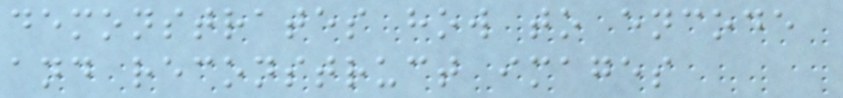demonstrates how to encode
and reconstruct images
